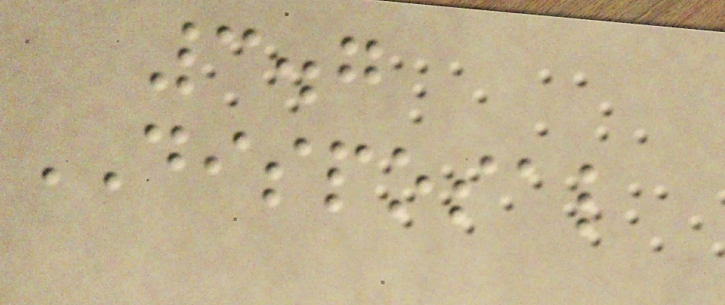3.7
DISPOSAL
